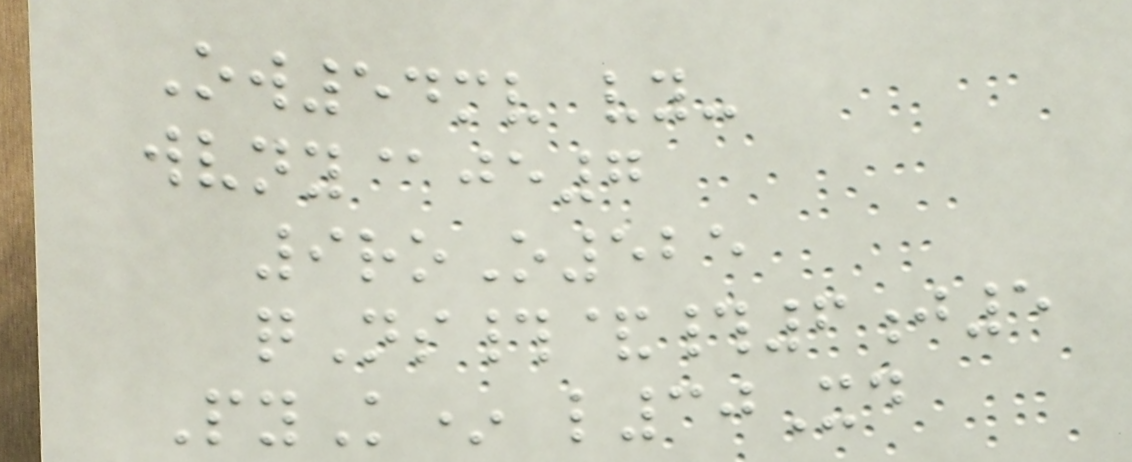Ow54mv vy-
wvny@je7
9roO525
qNs#&#6j5
PyK* l30Xd
